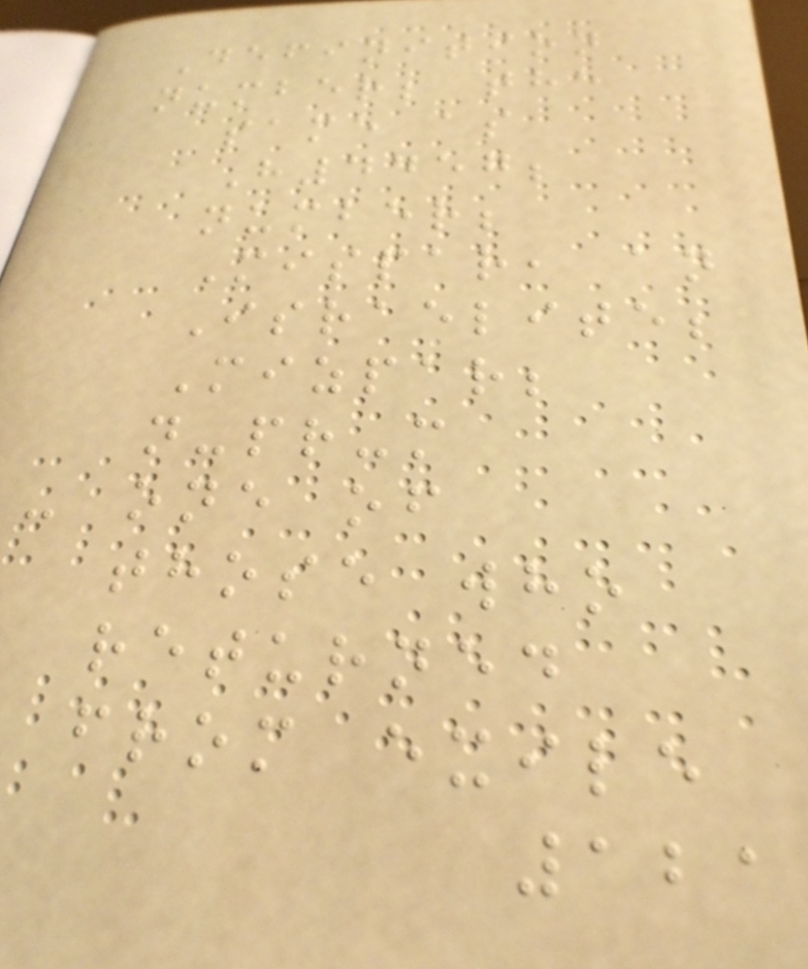Definition
number; the
same as
H4457;
number;
Mispar, an
Israelite;
Mizpar;
n-pr-m
- one of
those who
returned
from exile
121
